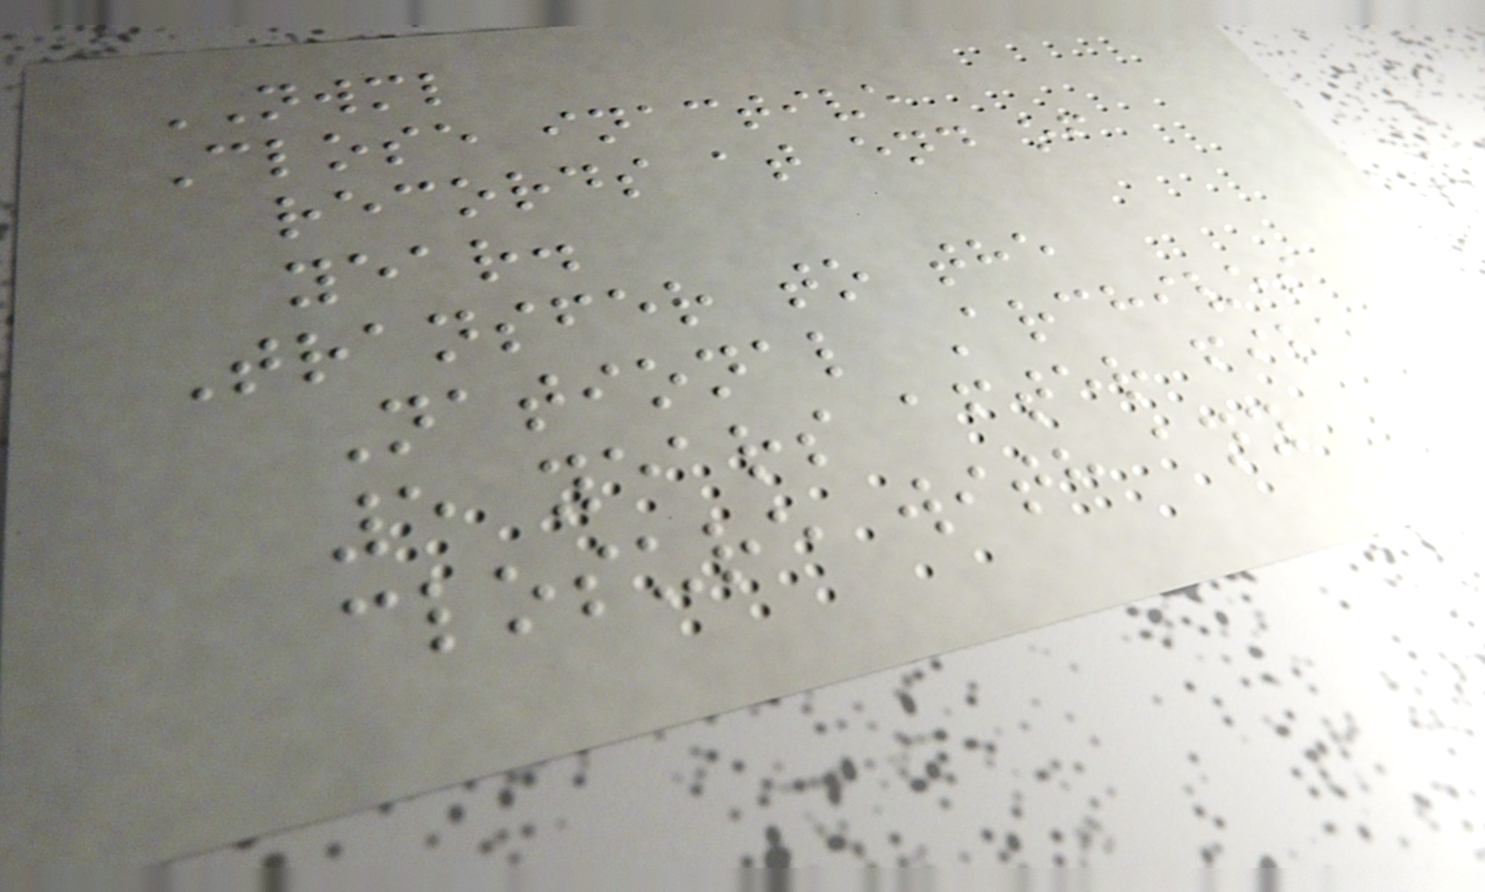NWML
Close inactive
records at end of
year.
Transfer to the
National Archives
5 years after file
closure with any
